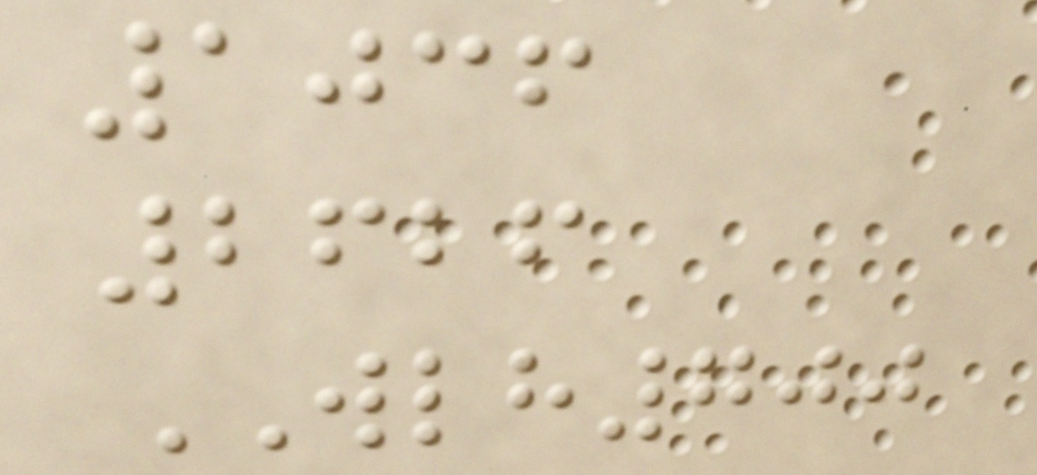1036
2626
WLH700
